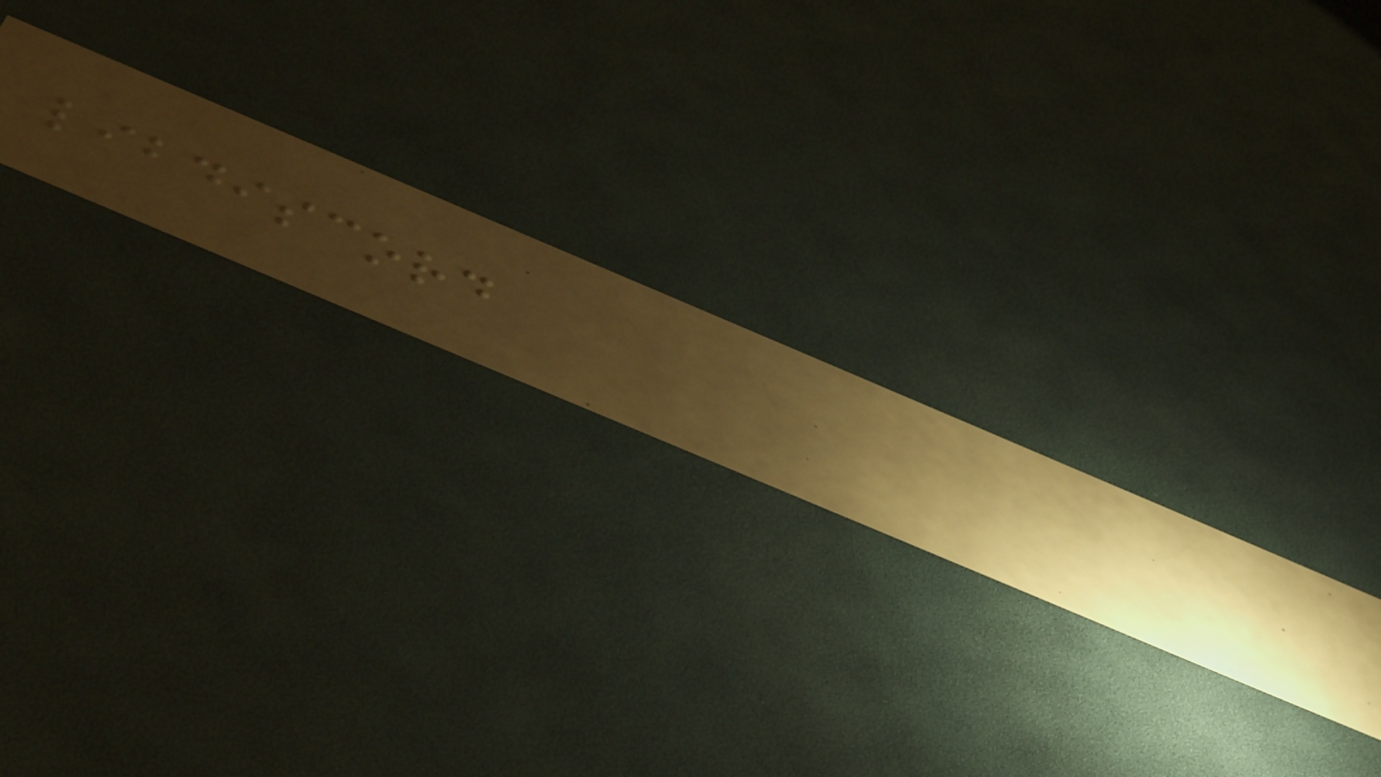libdiscord
